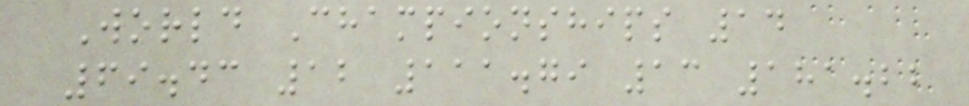World Championships 14
69.43 12 111.79 13 181.22
